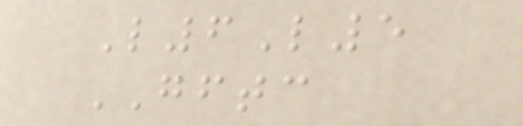L6L5
GFTC
